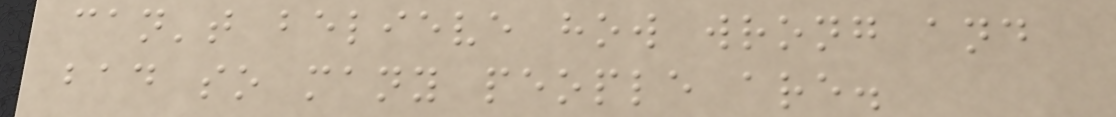can't believe how wrong and
bad so many people are.
